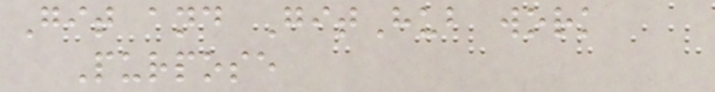Git and GitHub work
Purpose
